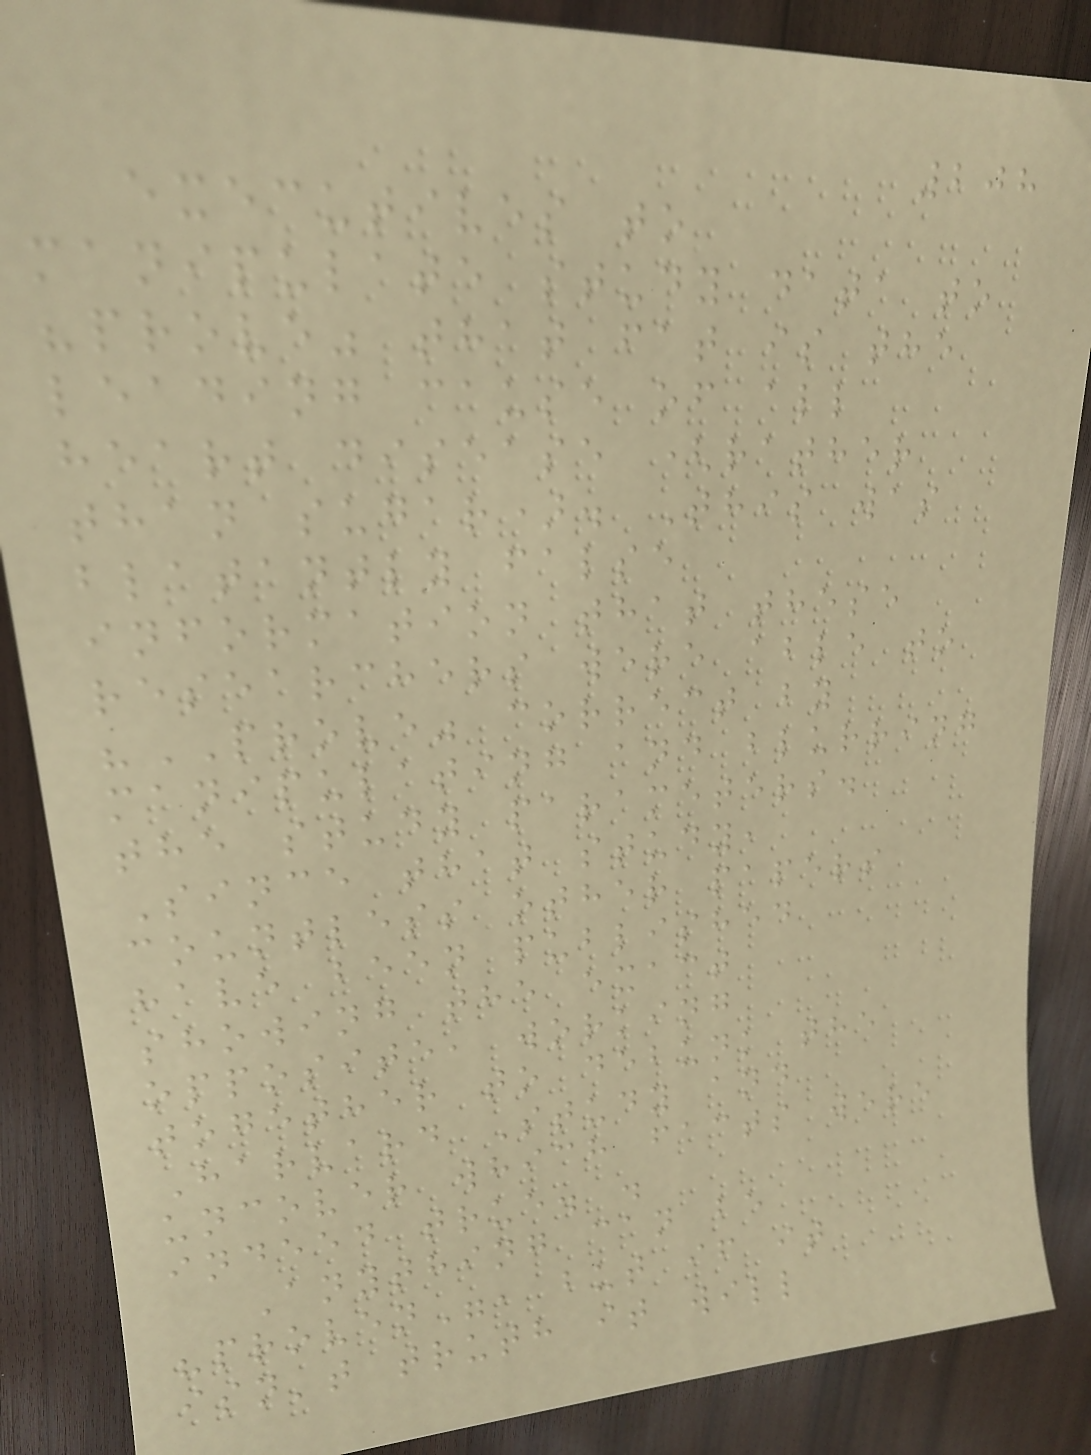208
executives to
manipulate study data to
"prove" that fat is the
leading cause of all
heart disease (rather
than sugar). This was
blatantly false
information that these
researchers were able to
"PROVE" correct by
manipulating and blurring
the study parameters.
Since that study,
countless other papers
have been published
showing the exact
opposite, working
together to debunk the
Harvard Study and
uncover which facts were
indeed true. .
Anything can be
"proven", but if it
isn't truth it will
